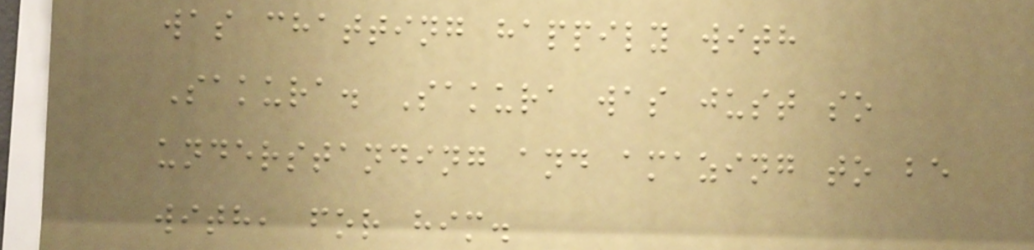was chatting happily with
Sakura. Sakura was just so
understanding and amazing to be
with, for him.
